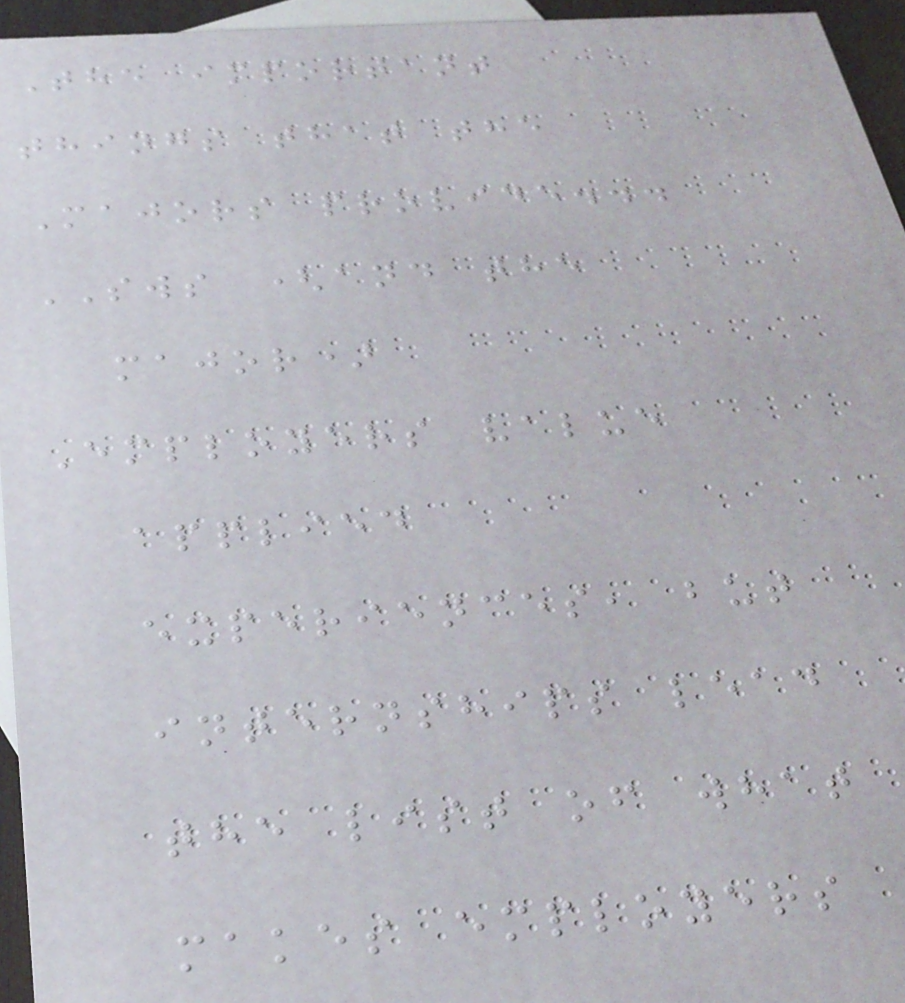The important
things that the
Majors provide...
SWS (and the
major)
Employers value
applied
experiences, but
internships lead
the list of what
makes employers
